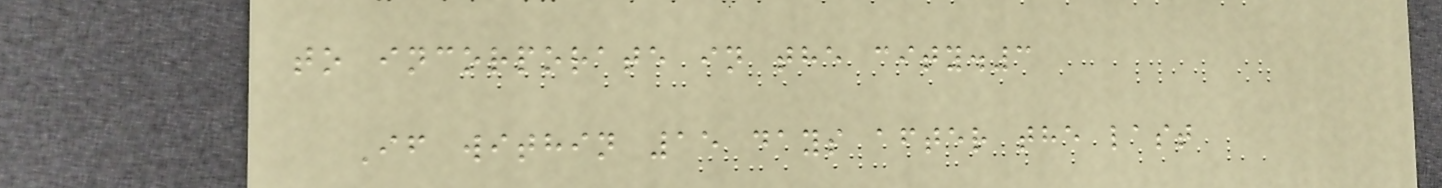to incorporate in the city.3
If within 15 days after the last
